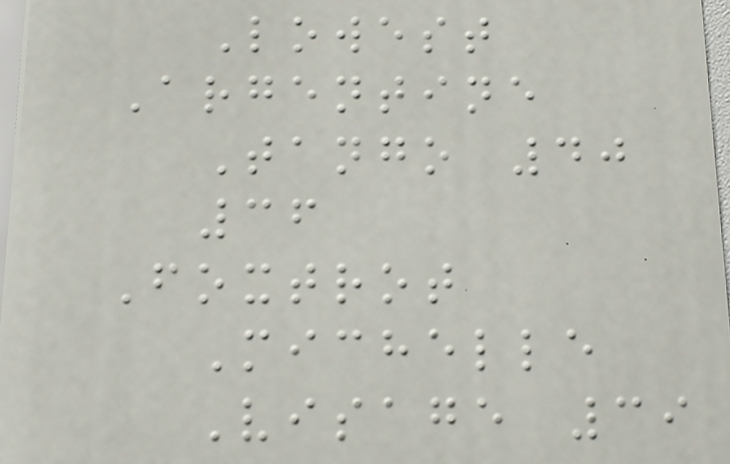Lowest
Argentine
Tango 40
36
Foxtrot
Michelle
Visage 39
